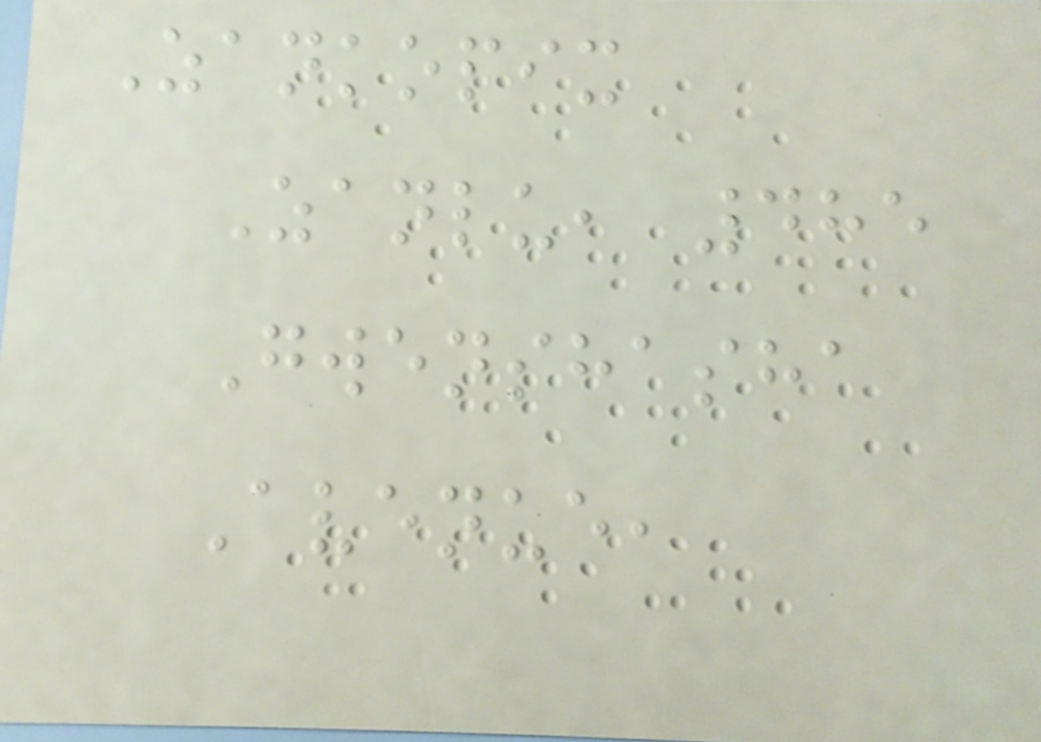Zankopix
Zanlu, 485
Gwenshasha
Avenue,
